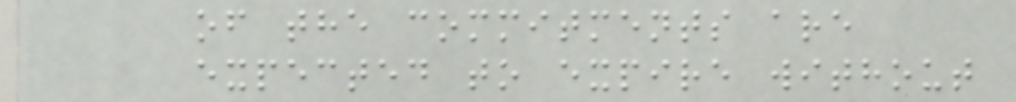of the commitments are
expected to expire without
